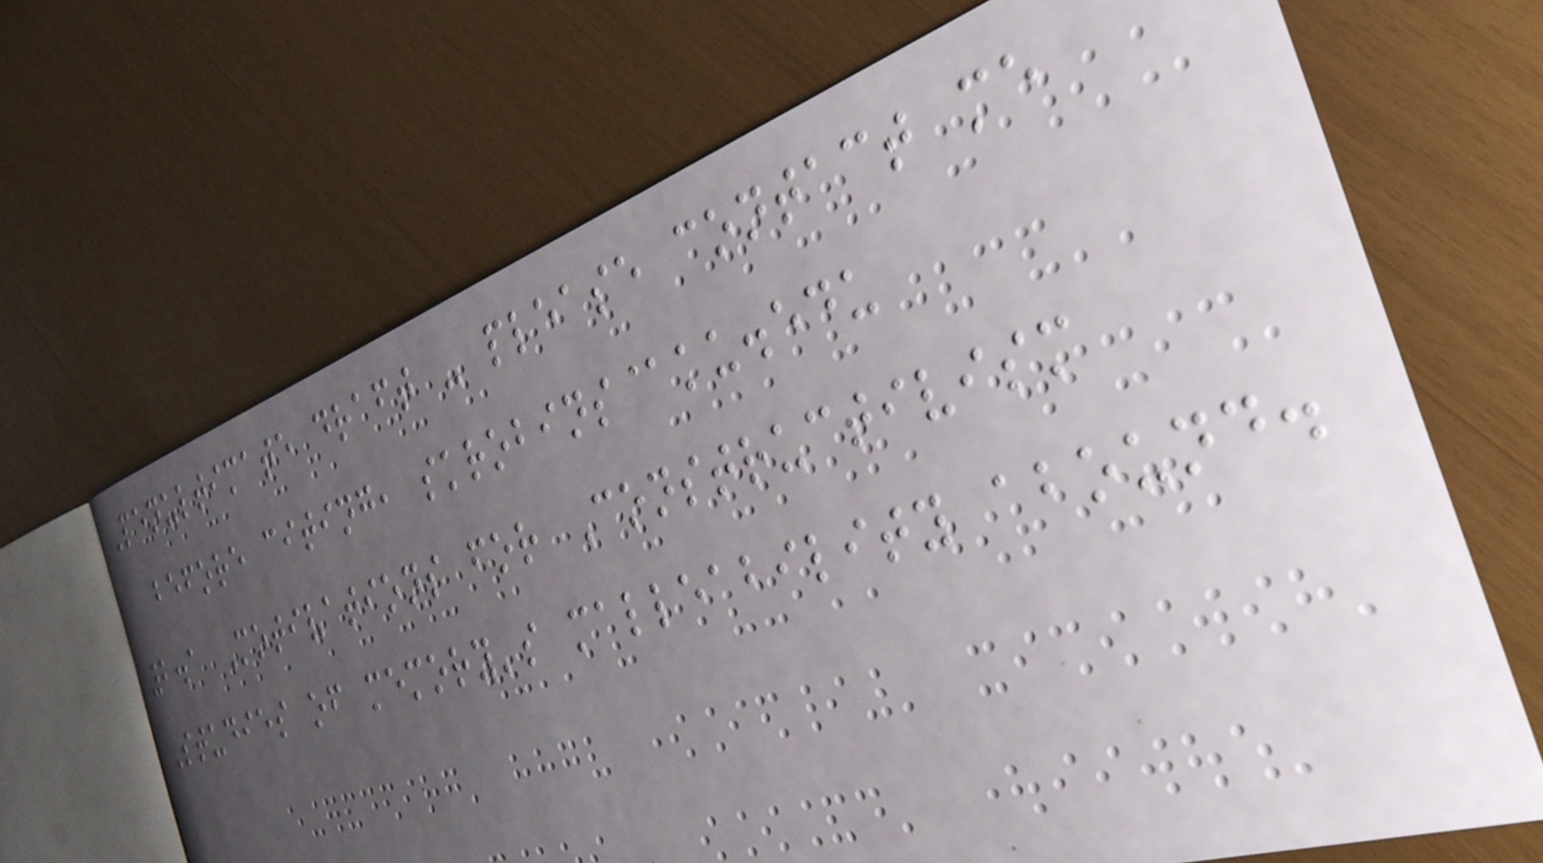Penultimate draft - please contact me
before citing, skrobins@ku.edu
2.1 Motivations for Constructivism
Studies of memory's malleability abound.
